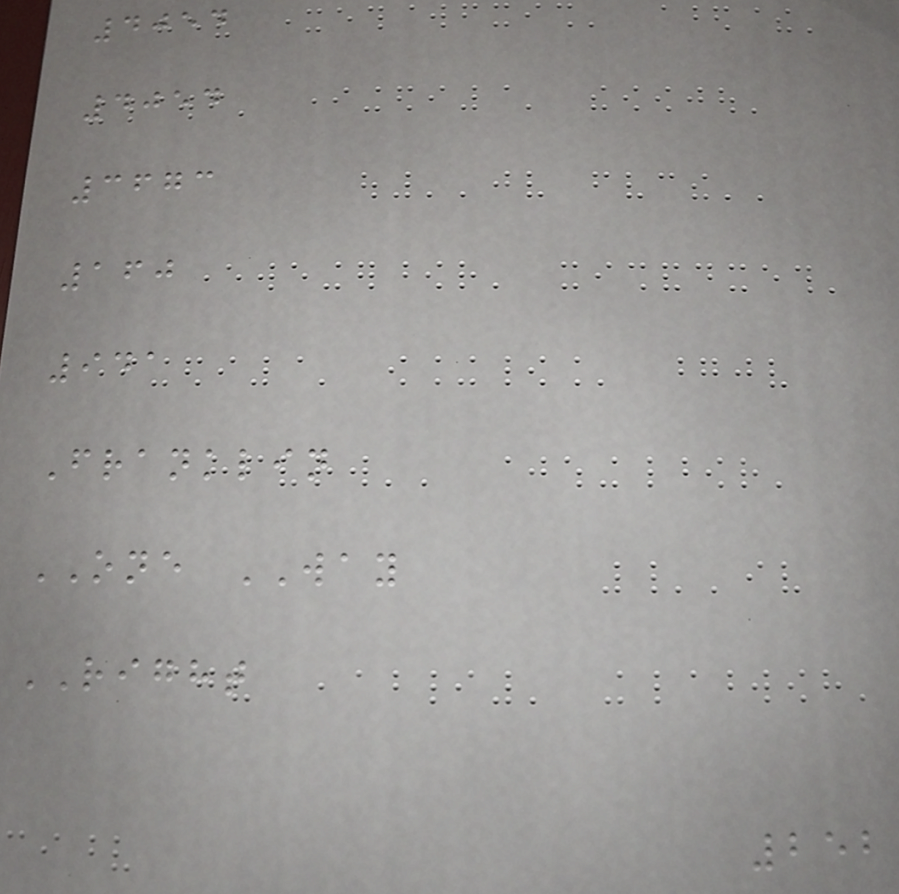4054
4054
3673
160
941
Franklin
ONE WAY
RIGHT
252
